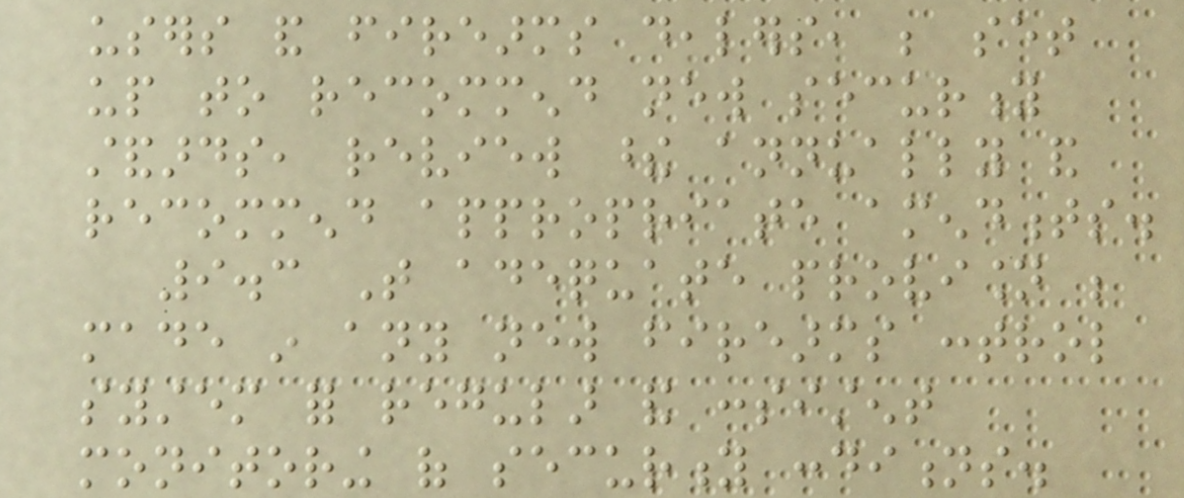users and firearms dealers, be set
up to recommend new security
standards, review these annually and
recommend appropriate amendments.
9.3 That adequate provision be
made in any new firearms control
system for regular and consistent
monitoring of security conditions.
